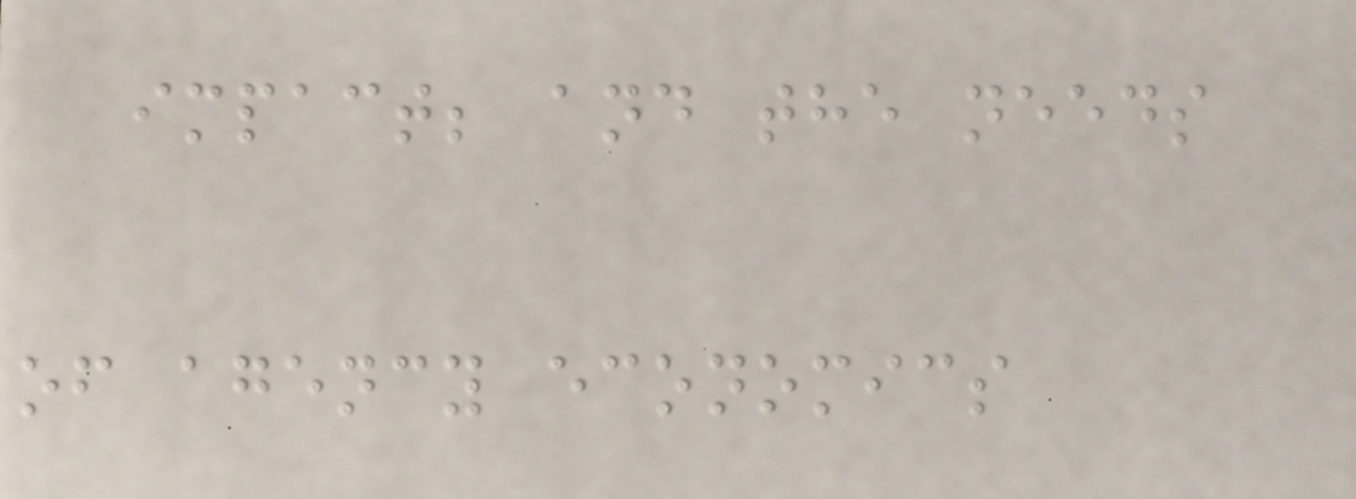impact; and the needs
of agency economics
